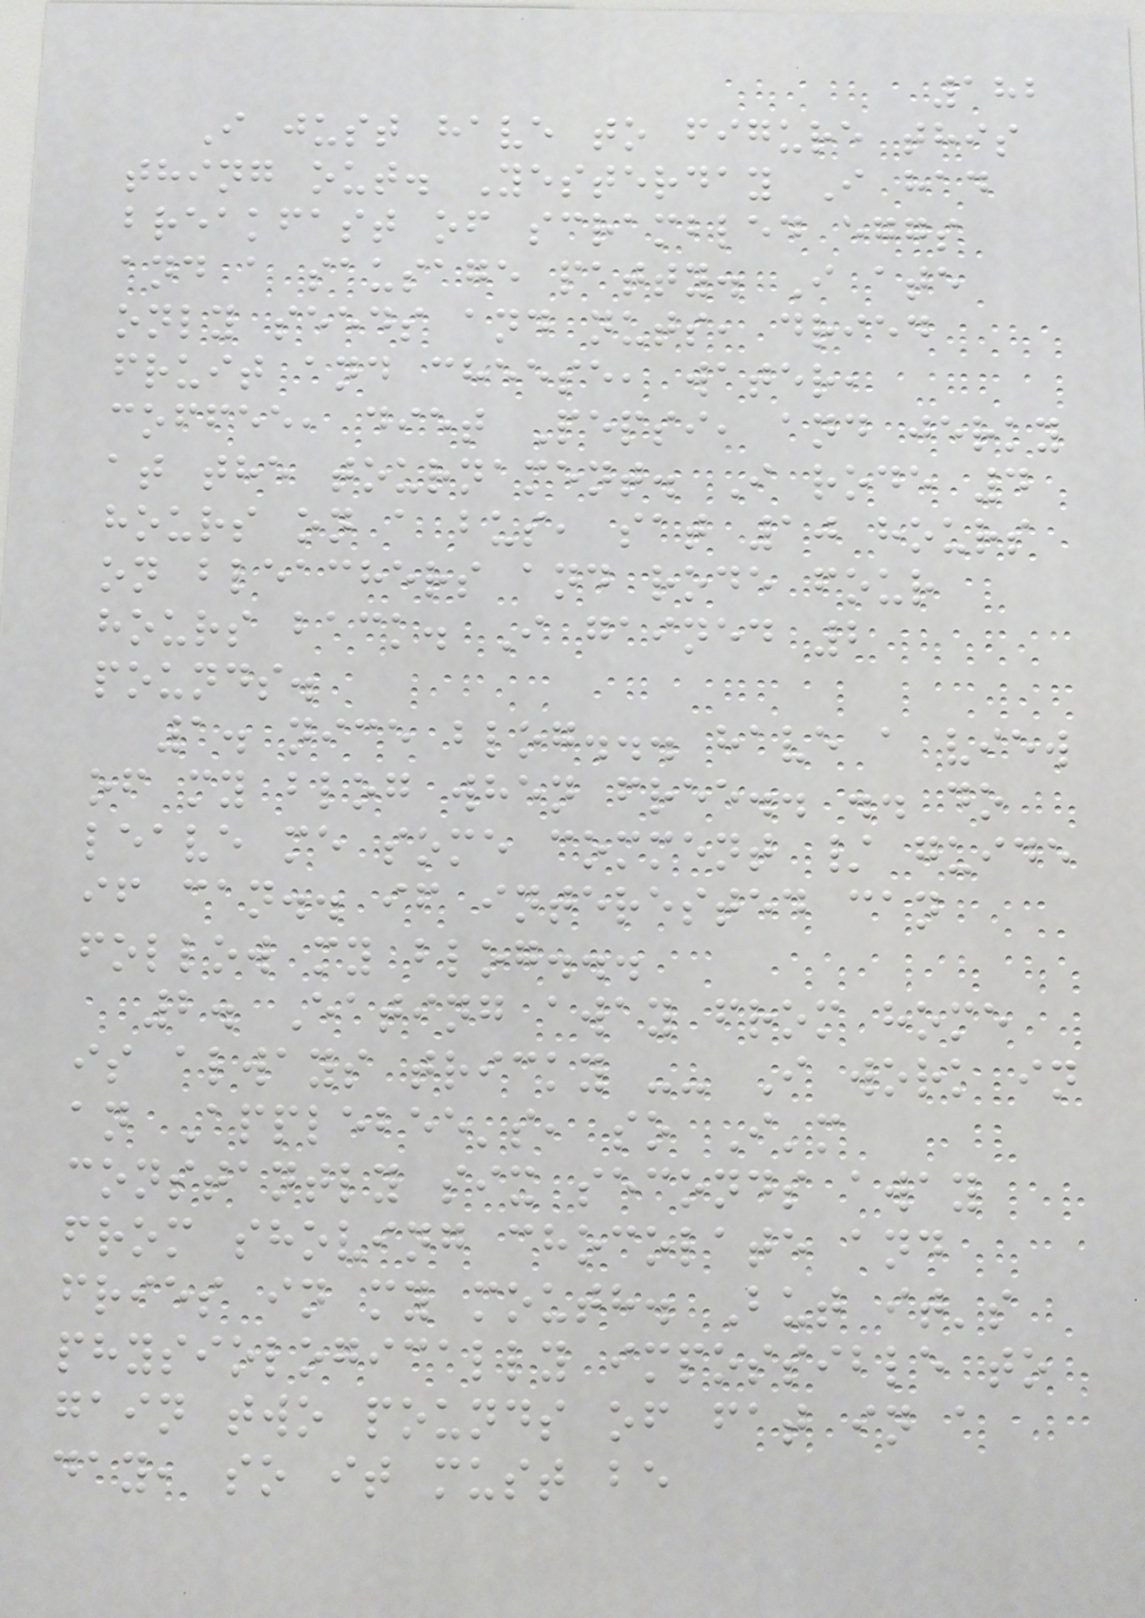182
I just have to figure this
thing out. Yesterday I had
breakfast of scrambled eggs
and a sausage patty. I ate
only seeds and nuts, dried
fruit and cheese, water,
coffee, diet Pepsi, and jerky
at the tournament. I rode 4
hours on a bus, sat 10 hours
on bleachers and rode four
hours back. I gained 2
pounds.
1. nice blog... have a view
of my blog when free.. .. do
leave me some comment / guide
if can.. if interested can
follow my blog...
2. Eating away from home
is always tricky -- I work in
an Applebee's, so I'm
constantly six seconds away
from shoving chocolate and
fries in my mouth. But it's
physiologically impossible to
gain two pounds of fat in a
day, so it must be
